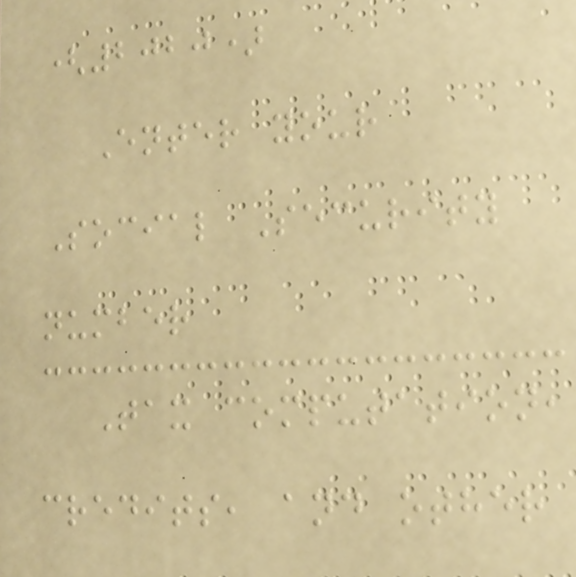(2020)
Enter your
Social Security
number
Tax computation,
credits, and other
